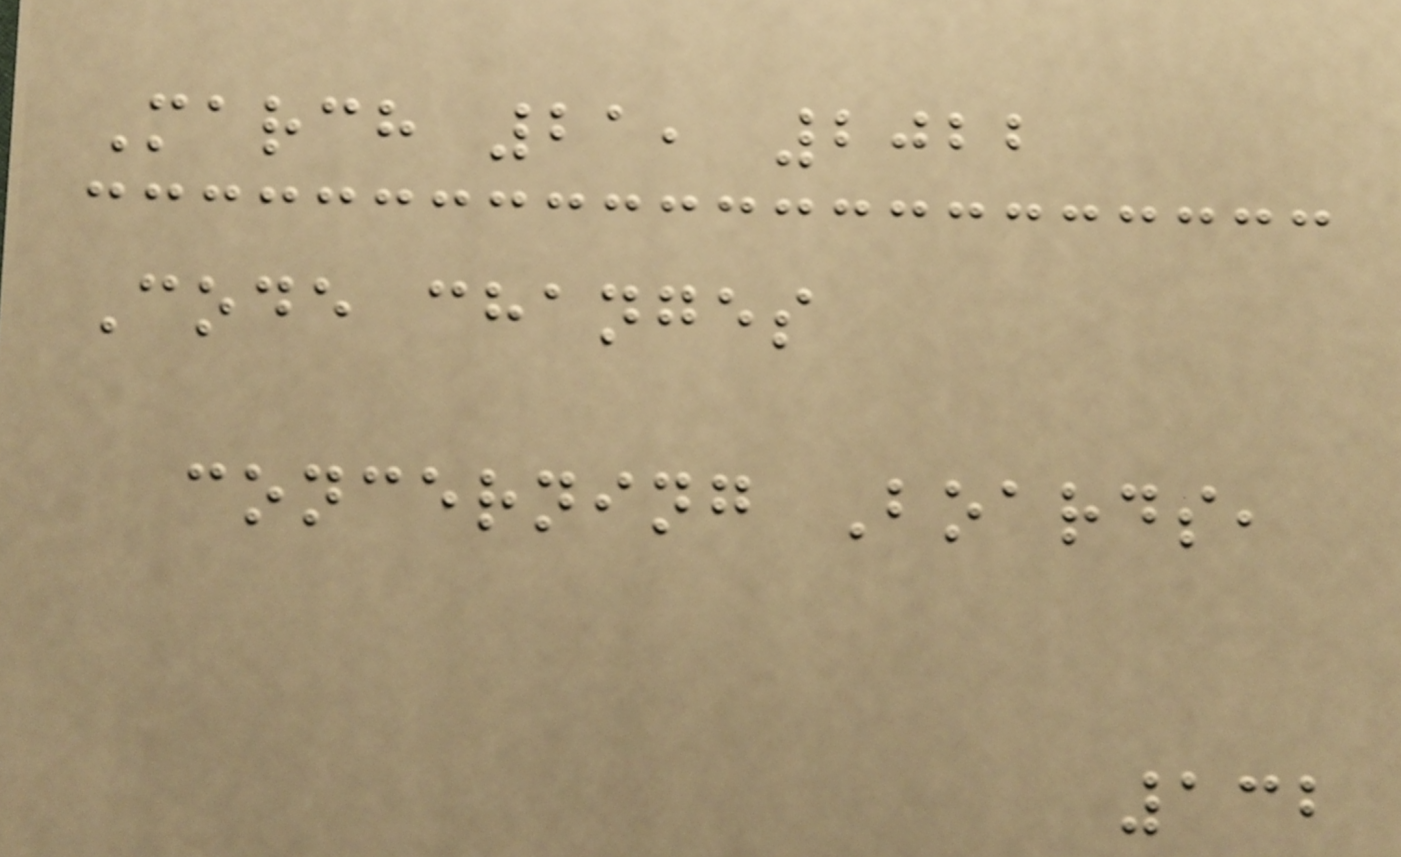March 21, 2022
Code changes
concerning Boards,
132
